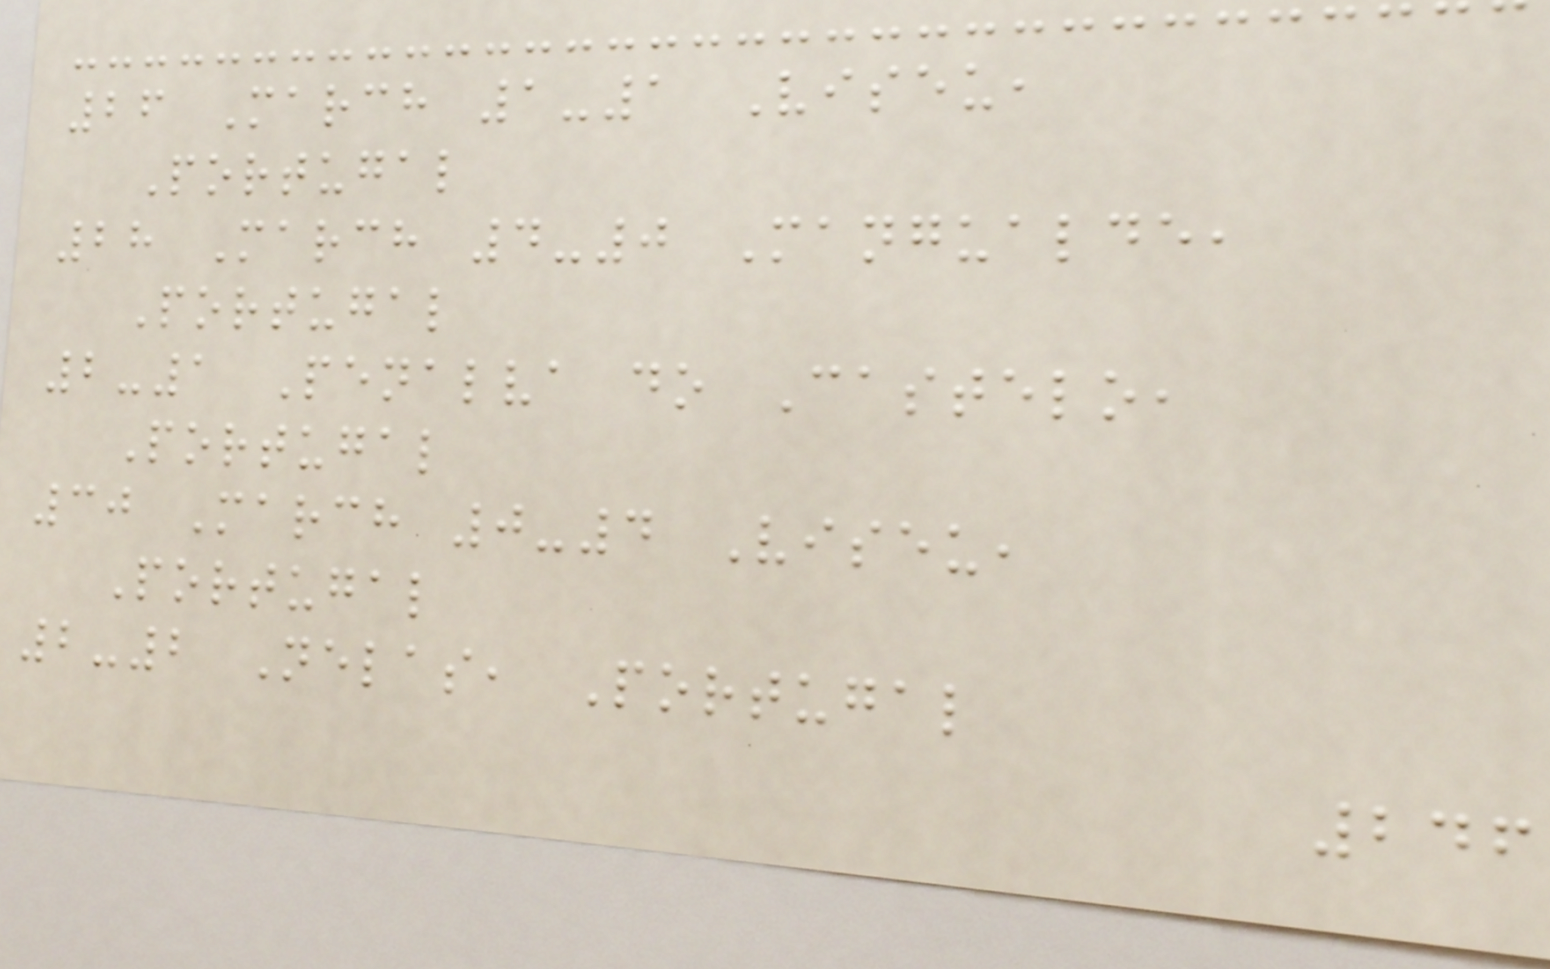26 March 1-1 Viseu,
Portugal
28 March 4-0 Mangualde,
Portugal
2-1 Penalva do Castelo,
Portugal
30 March 0-4 Viseu,
Portugal
2-2 Nelas, Portugal
246
